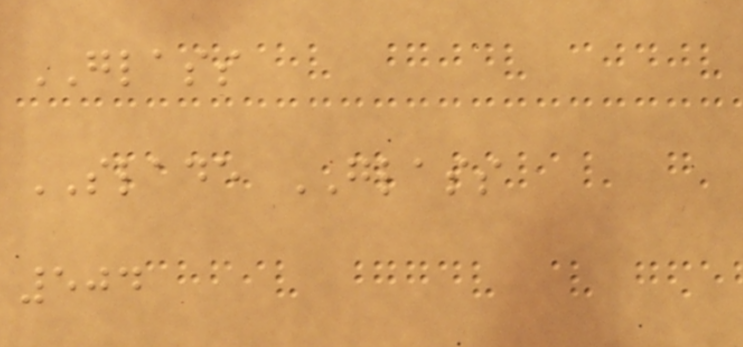GLASS
SLADE GLASS
504
